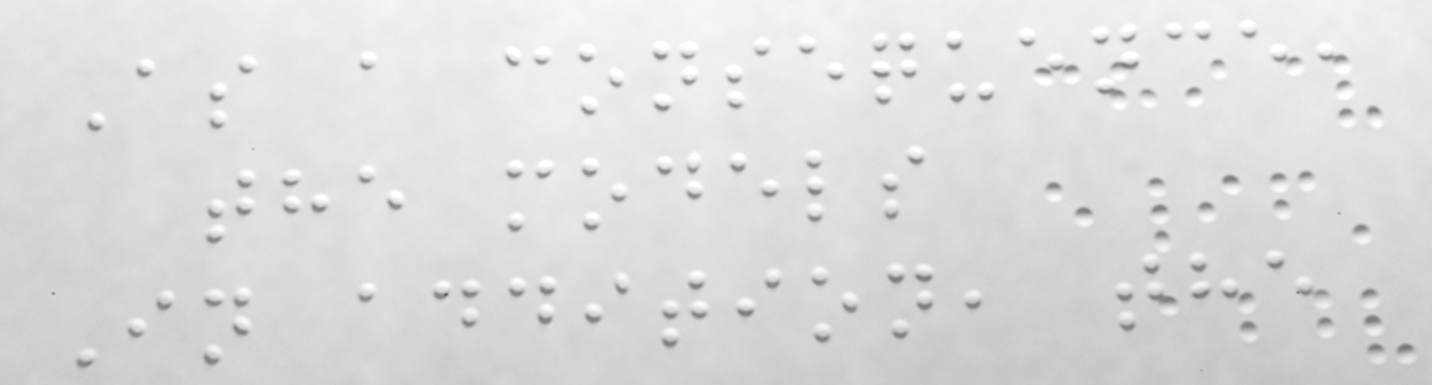As a consequence,
the models
In addition, the
